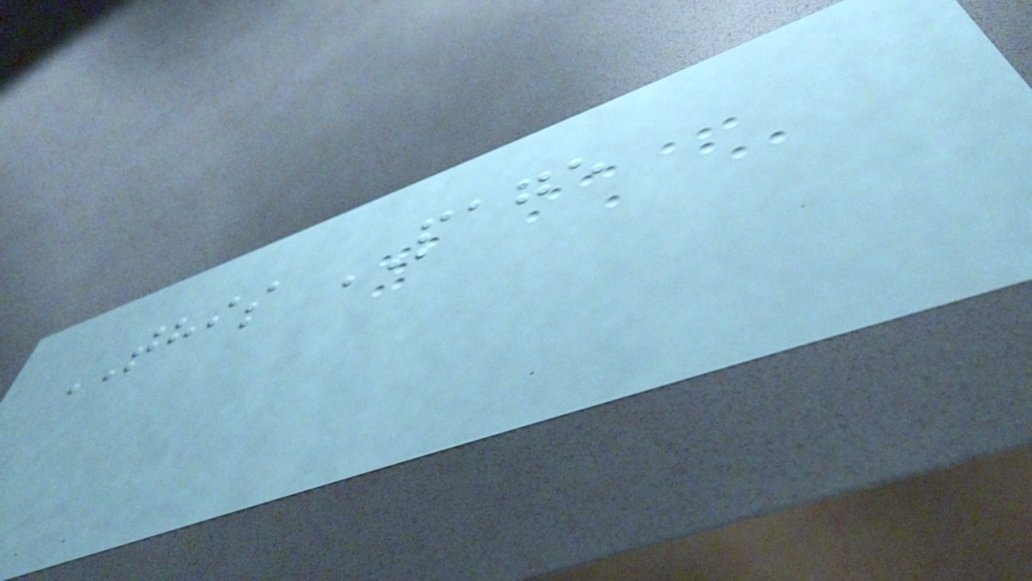THIS PAGE
